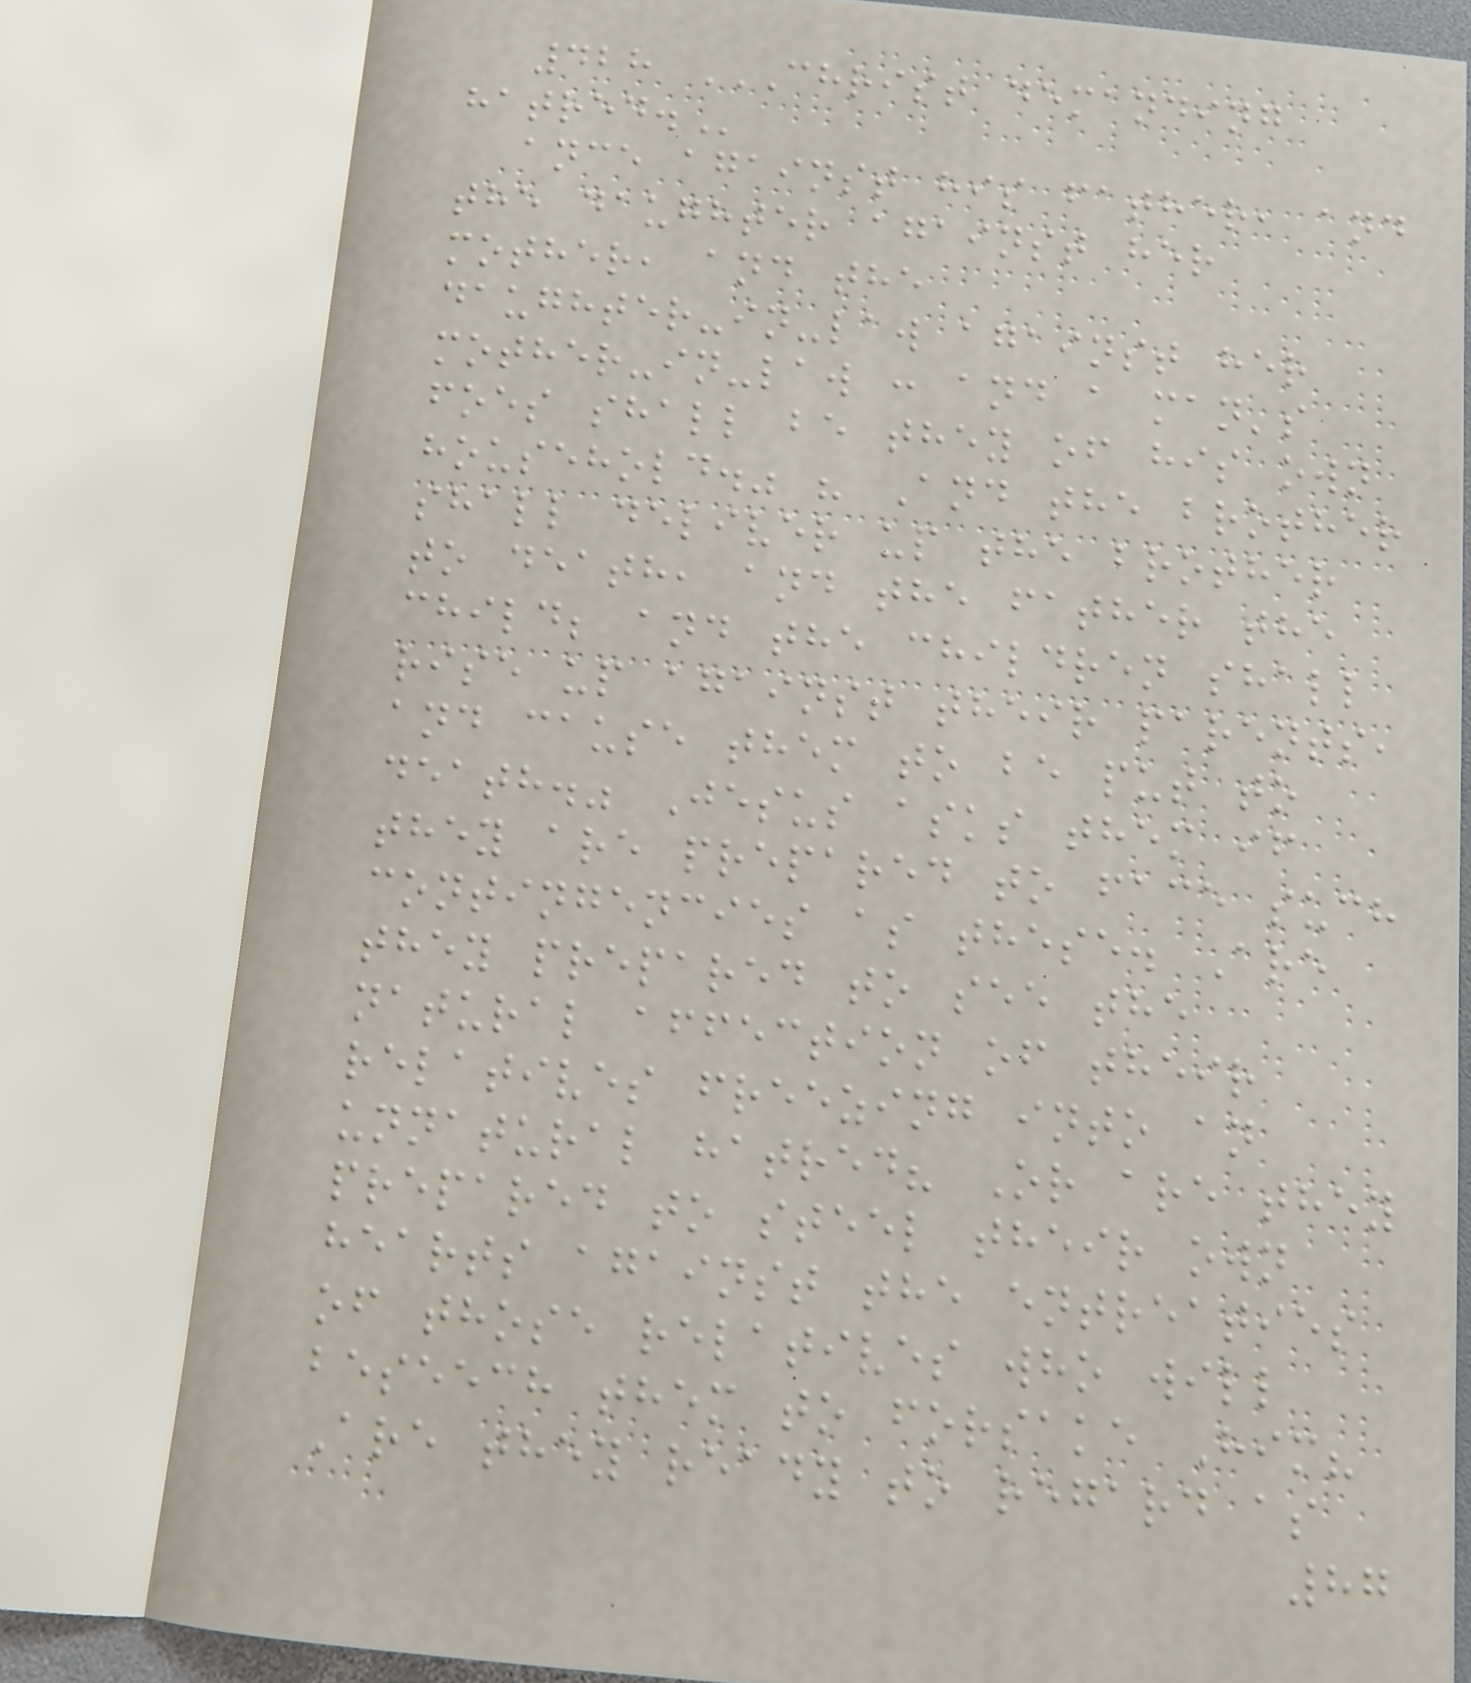428 CHRIST DEMANDING
HATRED.
ance against his father, and
the daughter against her
mother, and the
daughter-in-law against her
mother-in-law : and a man's
foes shall be they of his own
household." " And the brother
shall deliver up the brother
to death, and the father the
child; and the children shall
rise up against their parents,
and cause them to be put to
death." Jesus asks them if
they are prepared to face such
contingencies as these. Are
they prepared to see the
natural affection of their
relatives freezing into an
unnatural hatred? Or are they
prepared to steel their own
hearts against the entreaties
of those relatives who will
beseech them to forsake Him?
Are they ready to regard as
87
